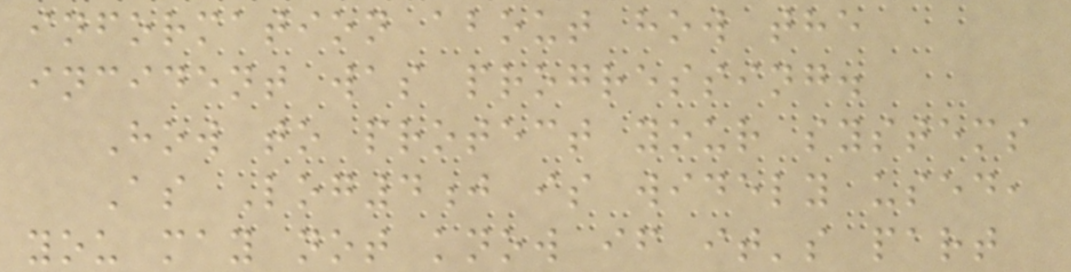information about how the
incident was progressing.
How to protect your systems
As Log4j is widely used,
you may not know if it's part
